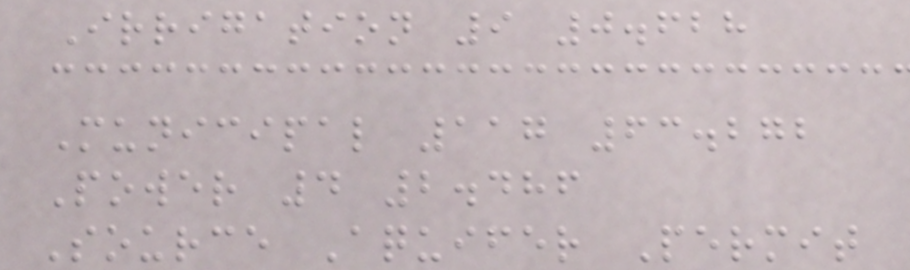Irrigation 9 0.628
Municipal 117 63.272
Power 4 2.486
Source Aquifer Permit
